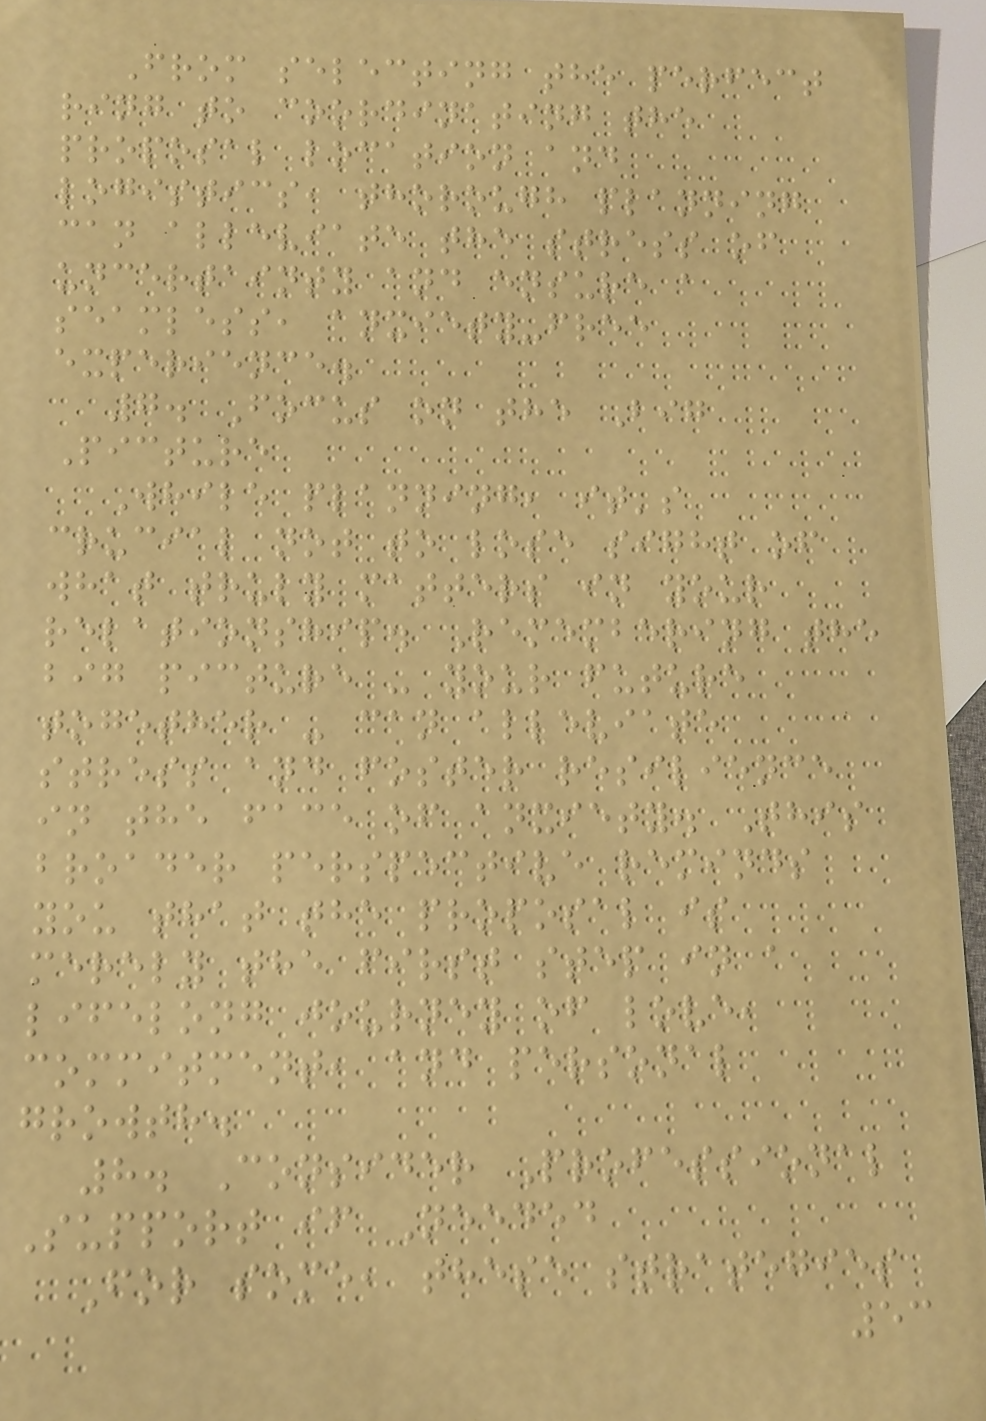From selecting the perfect
ring to coordinating the
proposal location and
logistics, thorough planning
can alleviate the stress of
uncertainty and ensure a
seamless, anxiety-free
experience.
7. Focus on the Big
Picture
While planning, it's
crucial not to lose sight of
what truly matters in your
relationship. Remembering the
big picture - your future
together - can alleviate
stress and foster resilience
in the face of anxiety. This
broader perspective reminds
you that the proposal is
merely the first step in a
lifelong journey of love,
commitment, and personal
growth.
8. Consider Professional
Support if Needed
For some, these strategies
53
